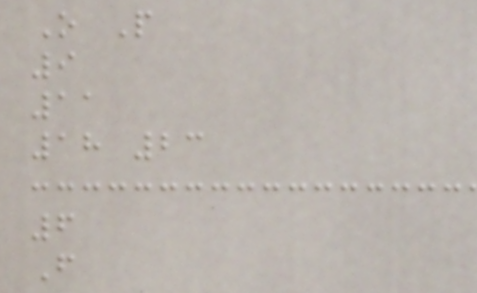O P
9
11
18 23
6
F
